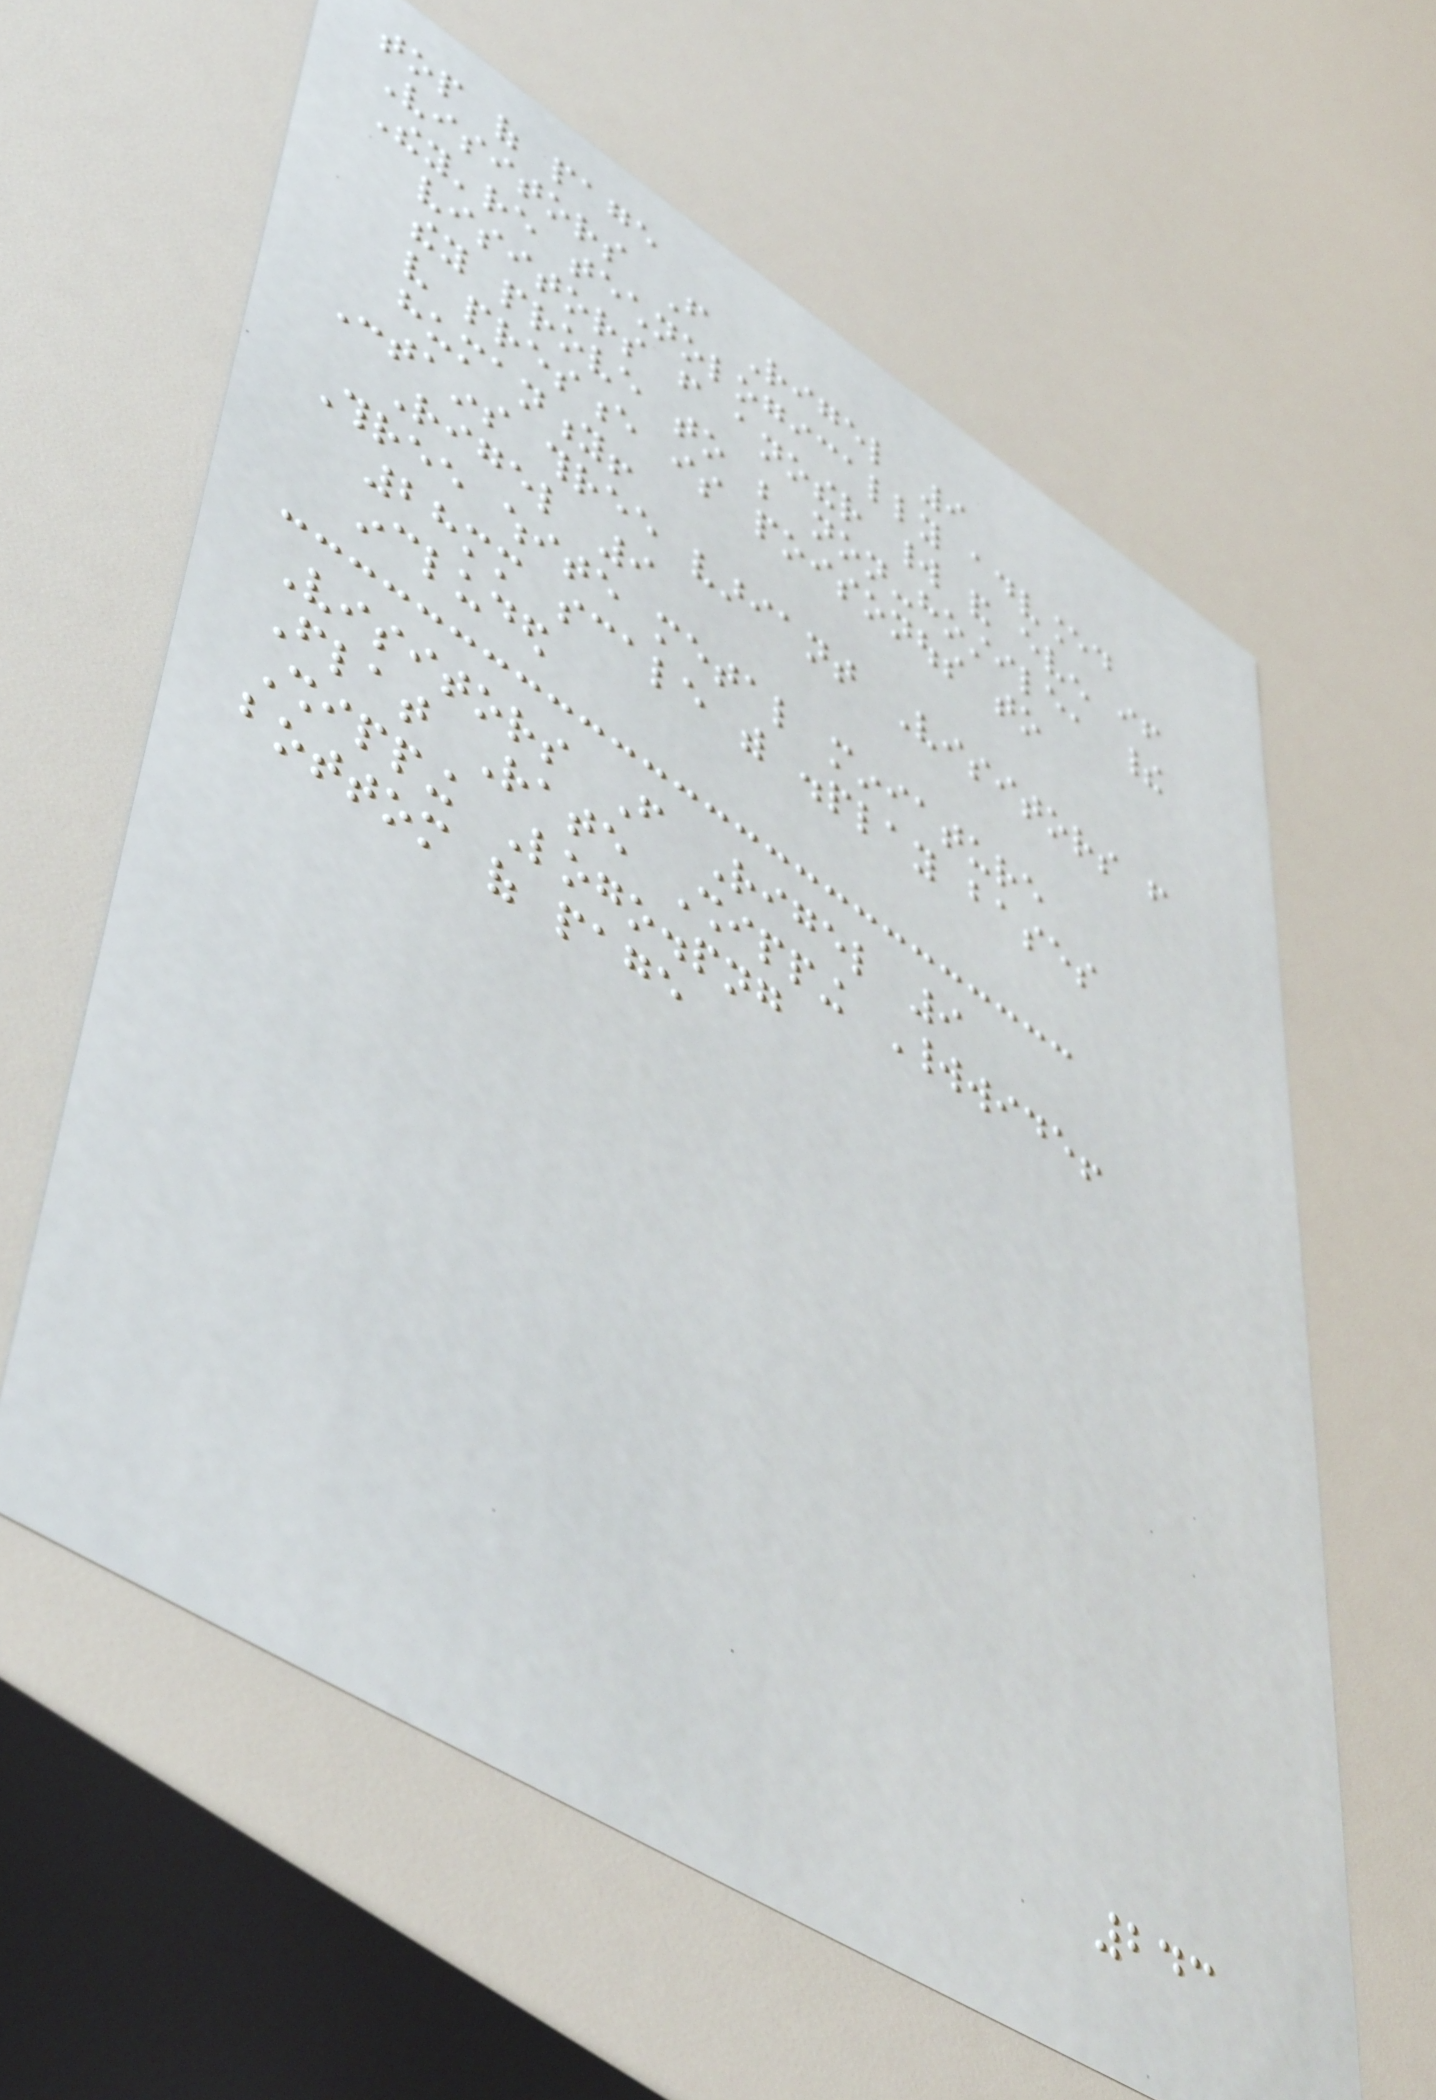top of page
Visitors From Rigel 9
They're technologically advanced
visitors from another world and even if
they prove to be non-hostile, their
very presence is poisonous to
humanity!
Contains three variant Visitors from
Rigel 9
Three white metal miniature
28mm scale with display bases
included
Visitors From Rigel 9
Flat Rate Shipping Worldwide!
Shipping Logo.png
bottom of page
243
